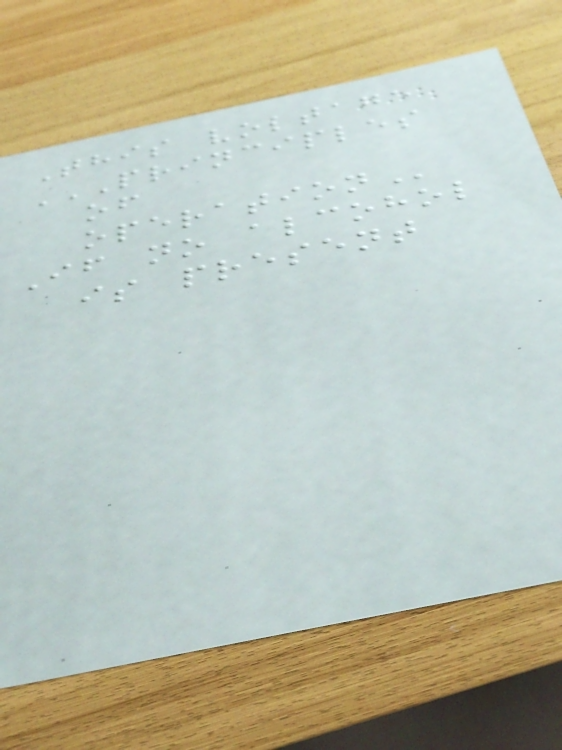This voltage
PRINCIPLES
OF
OPERATION
If no alcohol
is present
